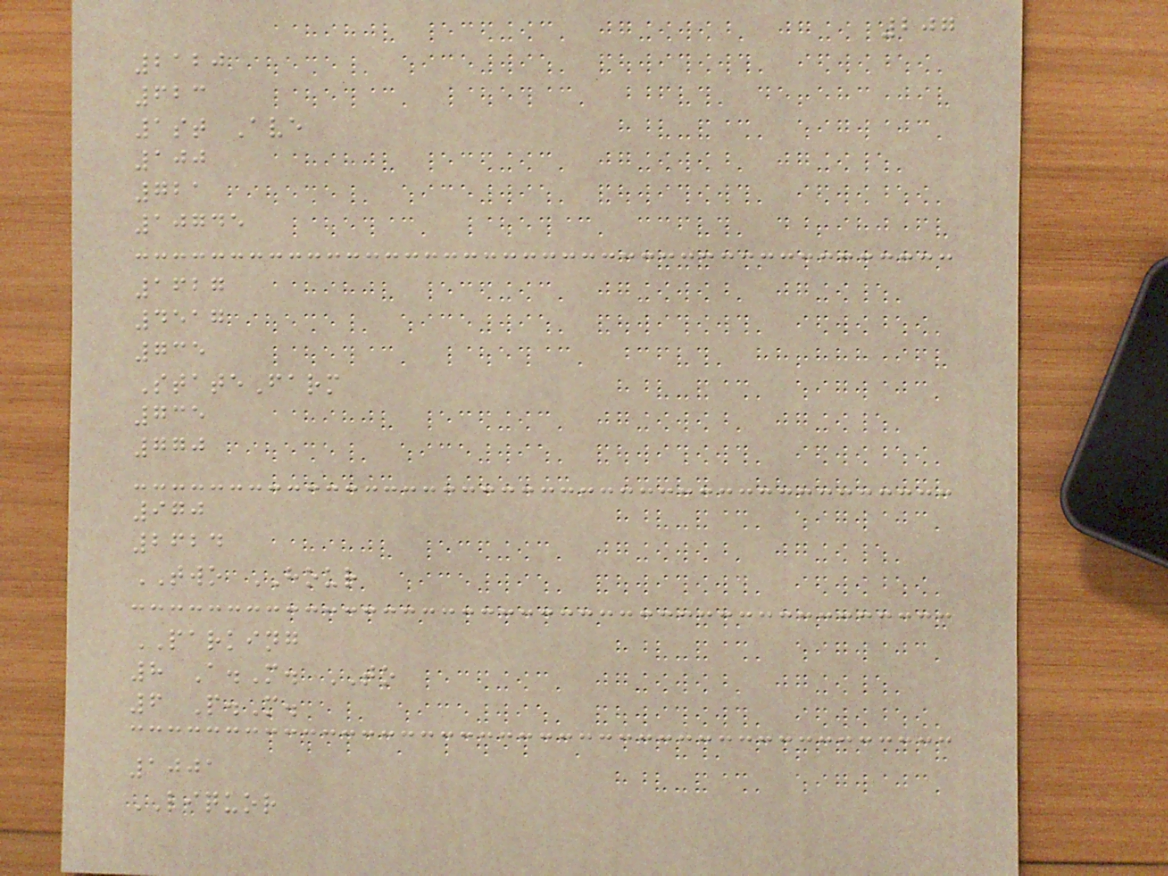207
2120
623
1st Ave
100
721
10745
1627
4517
735
StateFarm
735
770
970
2624
TWO HOUR
PARKING
8 A.M. TO
6 P.M.
1001
LIQUOR
